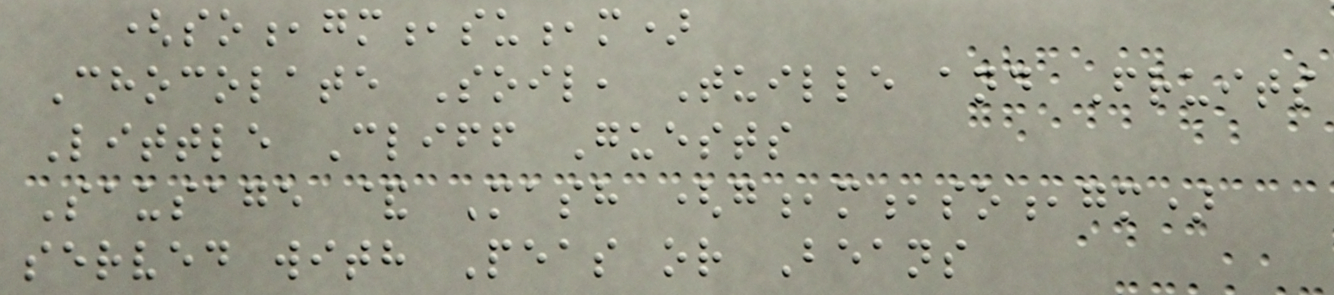(so,gm,su,m)
Chocolate Soil, Tuille and Fruits
Little Cliff Guests
Sausage & Mash (g,m,so,gm)
served with Peas or Beans
